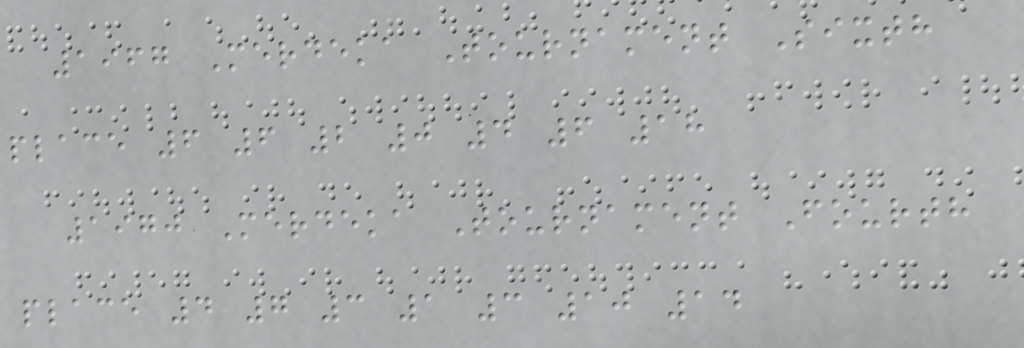1967 Merdeka Tournament Sixth
place 6 6 2 0 4 6 18
1970 Merdeka Tournament Fourth
place 4 7 3 1 3 10 14
